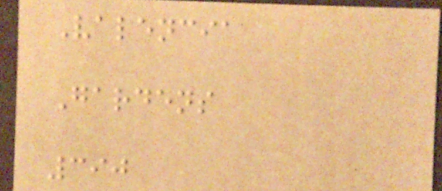Valencia
Gardens
390
